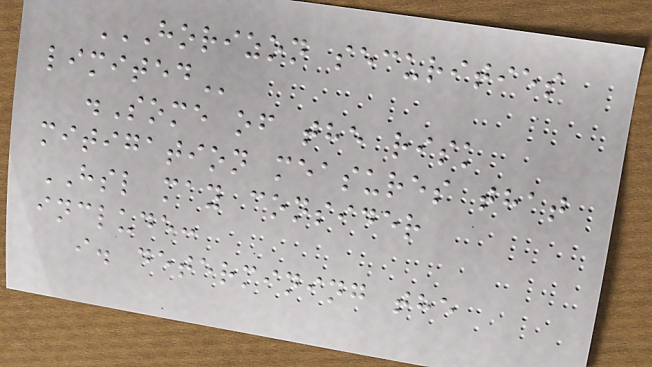HORIZON SECURITIES
LIMITED
.Some of the risk
mitigation measures that
HSL may consider
include:
i. determining the
